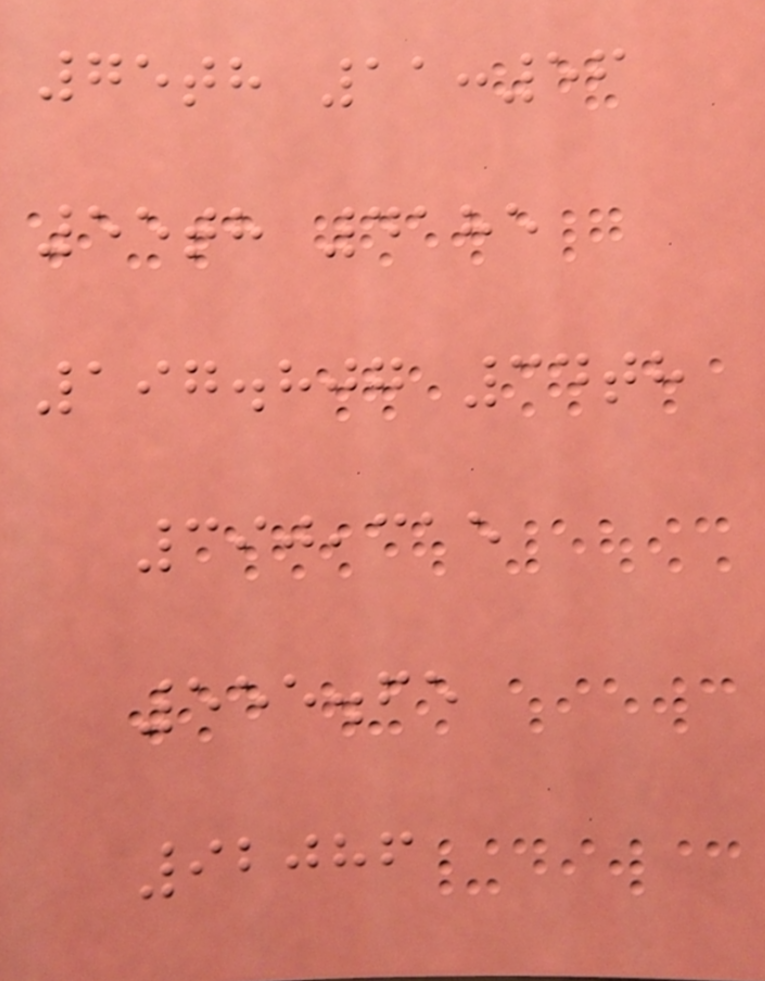75th 11:56
55th 4185
197.807 34th
390,315
555.65
92086
